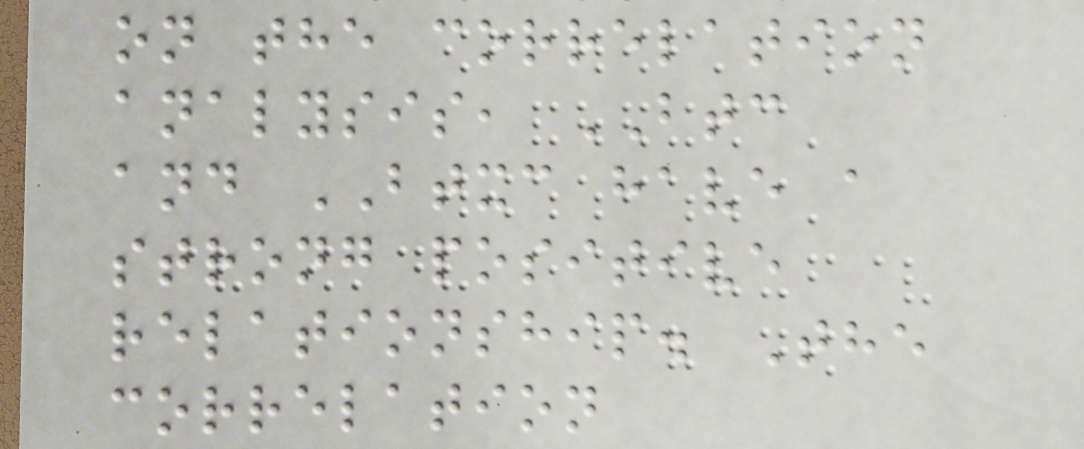on the correlation
analysis, BTC
and BTXC have a
strong positive
relationship. The
correlation
